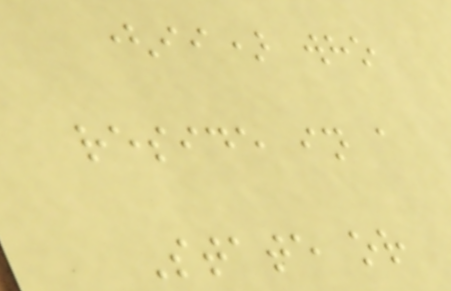(ii) who
reside in a
State or
